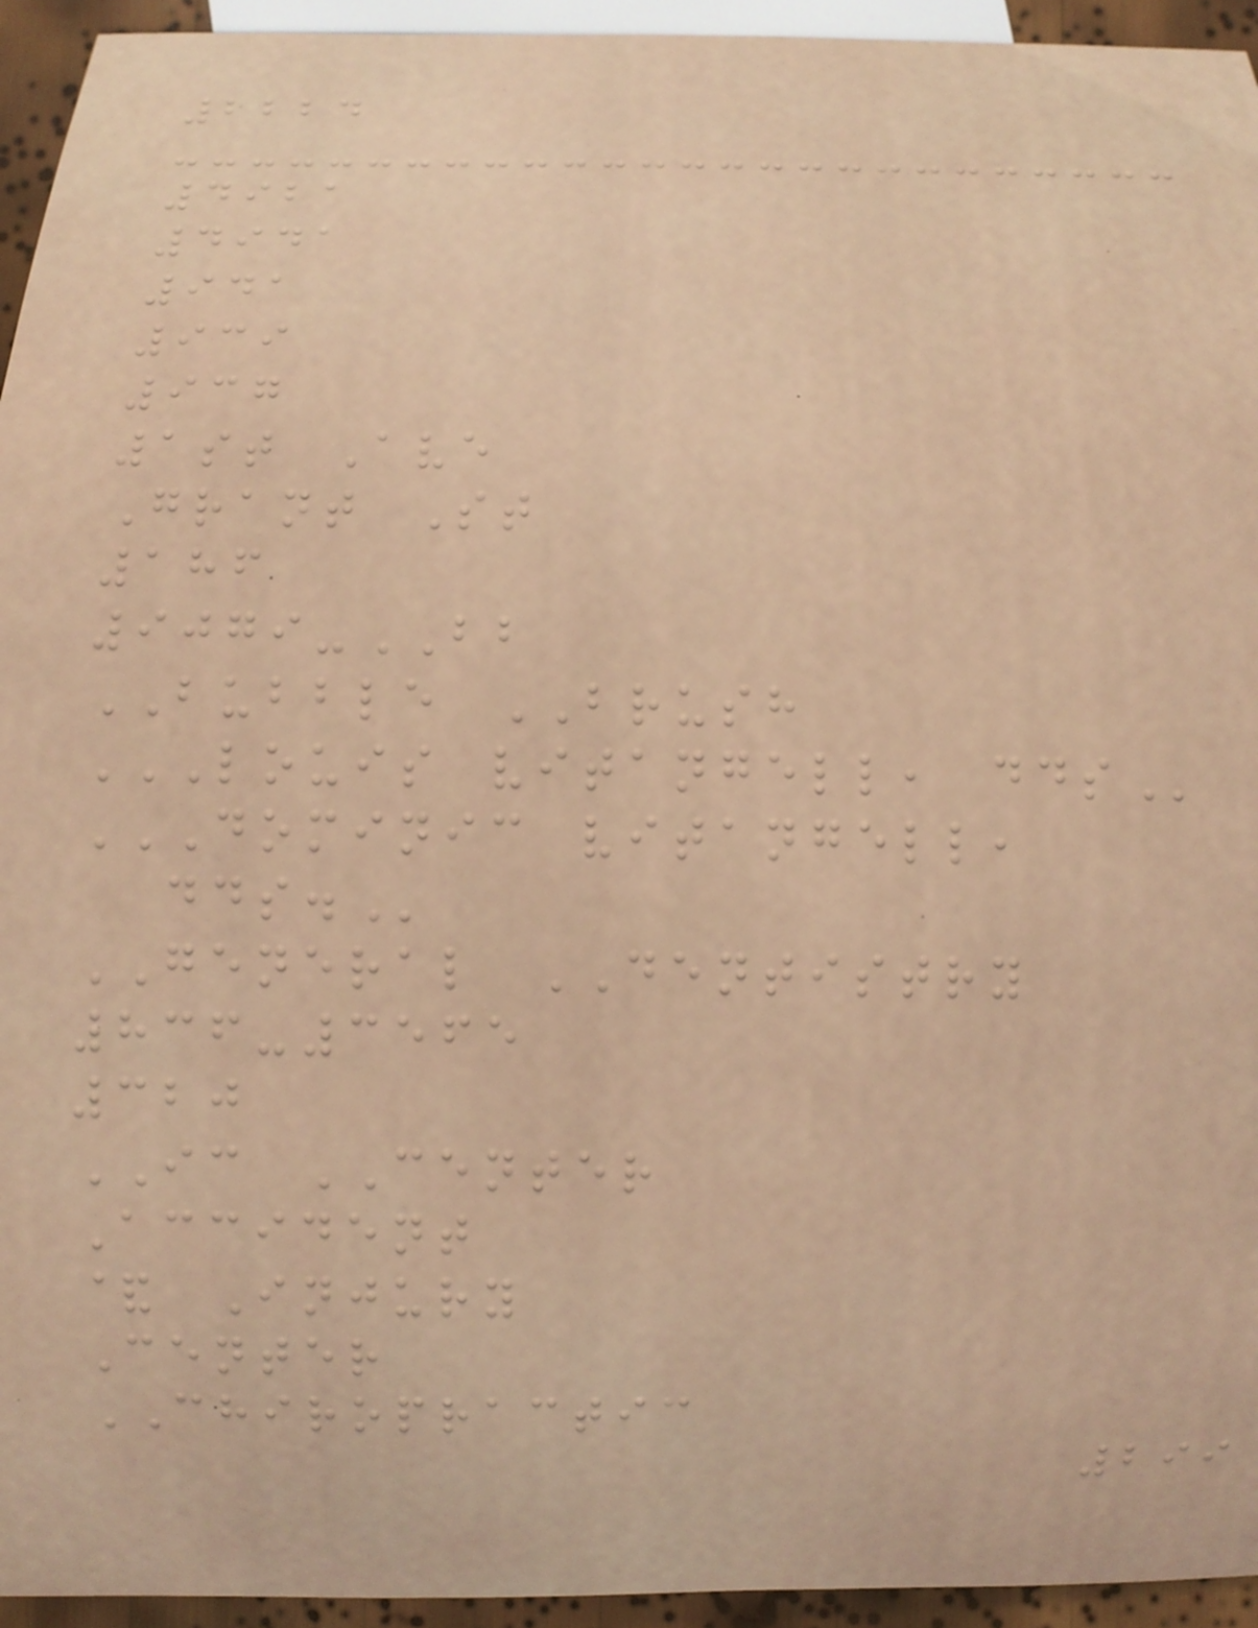2224
4921
4941
941
939
937
1st Ave
Grant St
186
9079-BB
BUBBLE BRUSH
LOUIS VITANGELL, DDS
DOMINIC VITANGELL,
DDS.
GENERAL DENTISTRY
836-3565
320
IC CENTER
Accident
& Injury
Center
CHIROPRACTIC
299
